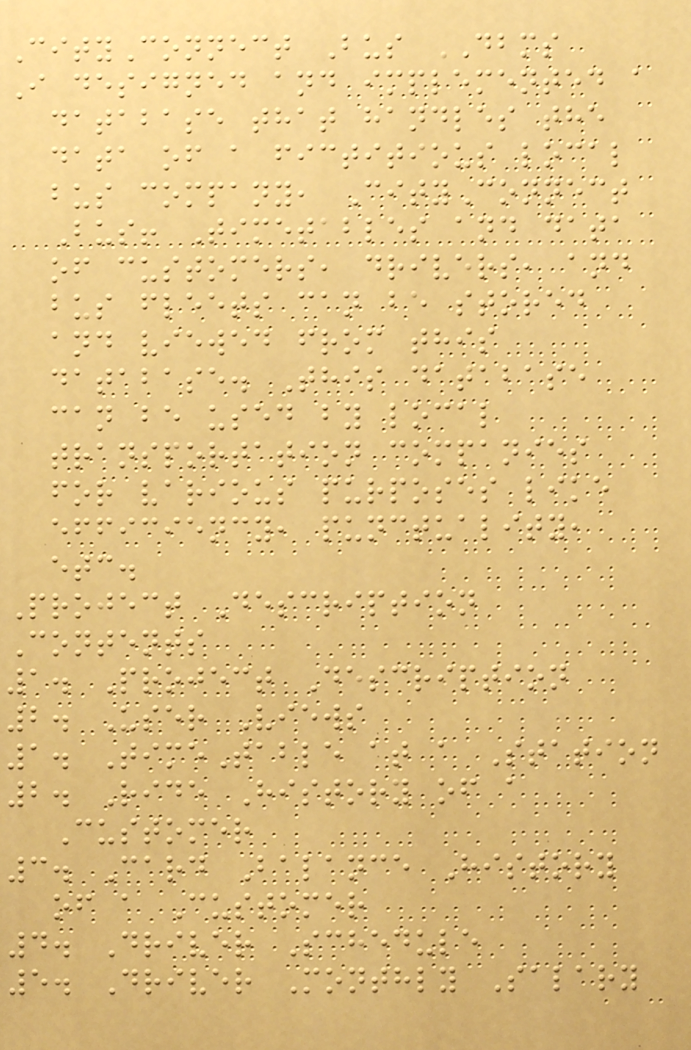CityConnect Bus DBMS
I designed and implemented a
database that handles the
data of a fictitious local
bus company, CityConnect
Bus! Timetables and data
of customers, drivers, and
bus fleets can be stored
and viewed from this
database. This database
can be used by local
transportation companies
for various purposes like
efficiency, punctuality,
etc.
Project Description
Contents
1. Project Description
2. User Views
1. TimeTable at a Station
2. Ride History of a
Customer
3. Card Balance History
of a Customer
4. Driver Schedule
5. Driver Monthly Salary
